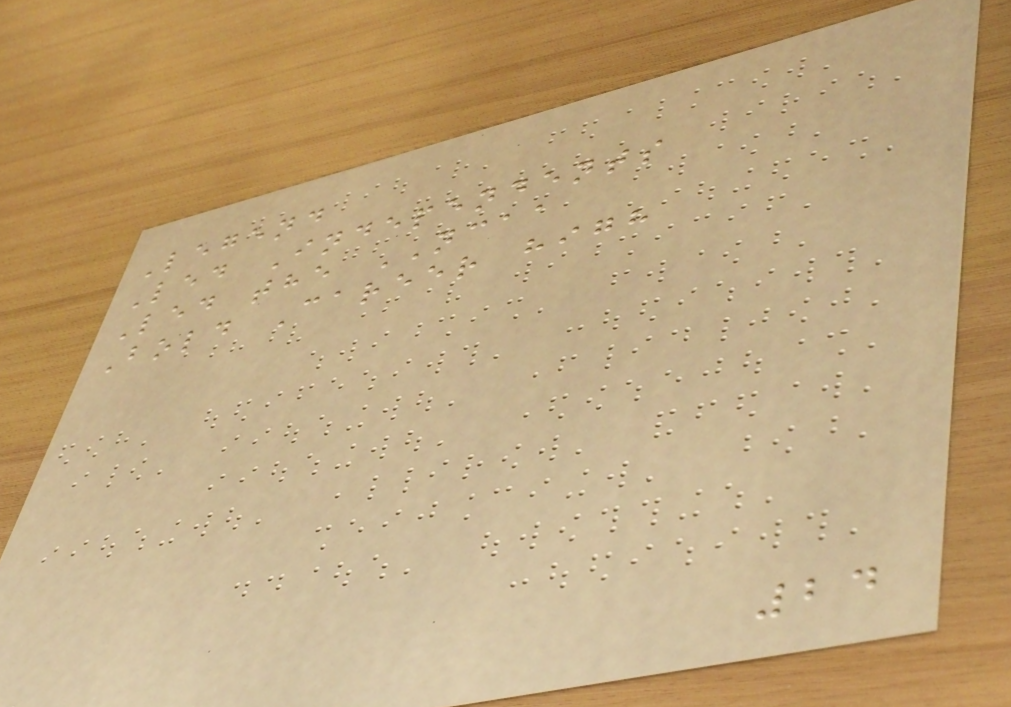Legend
Led Independents
Led the NCAA
Bold Career high
24
